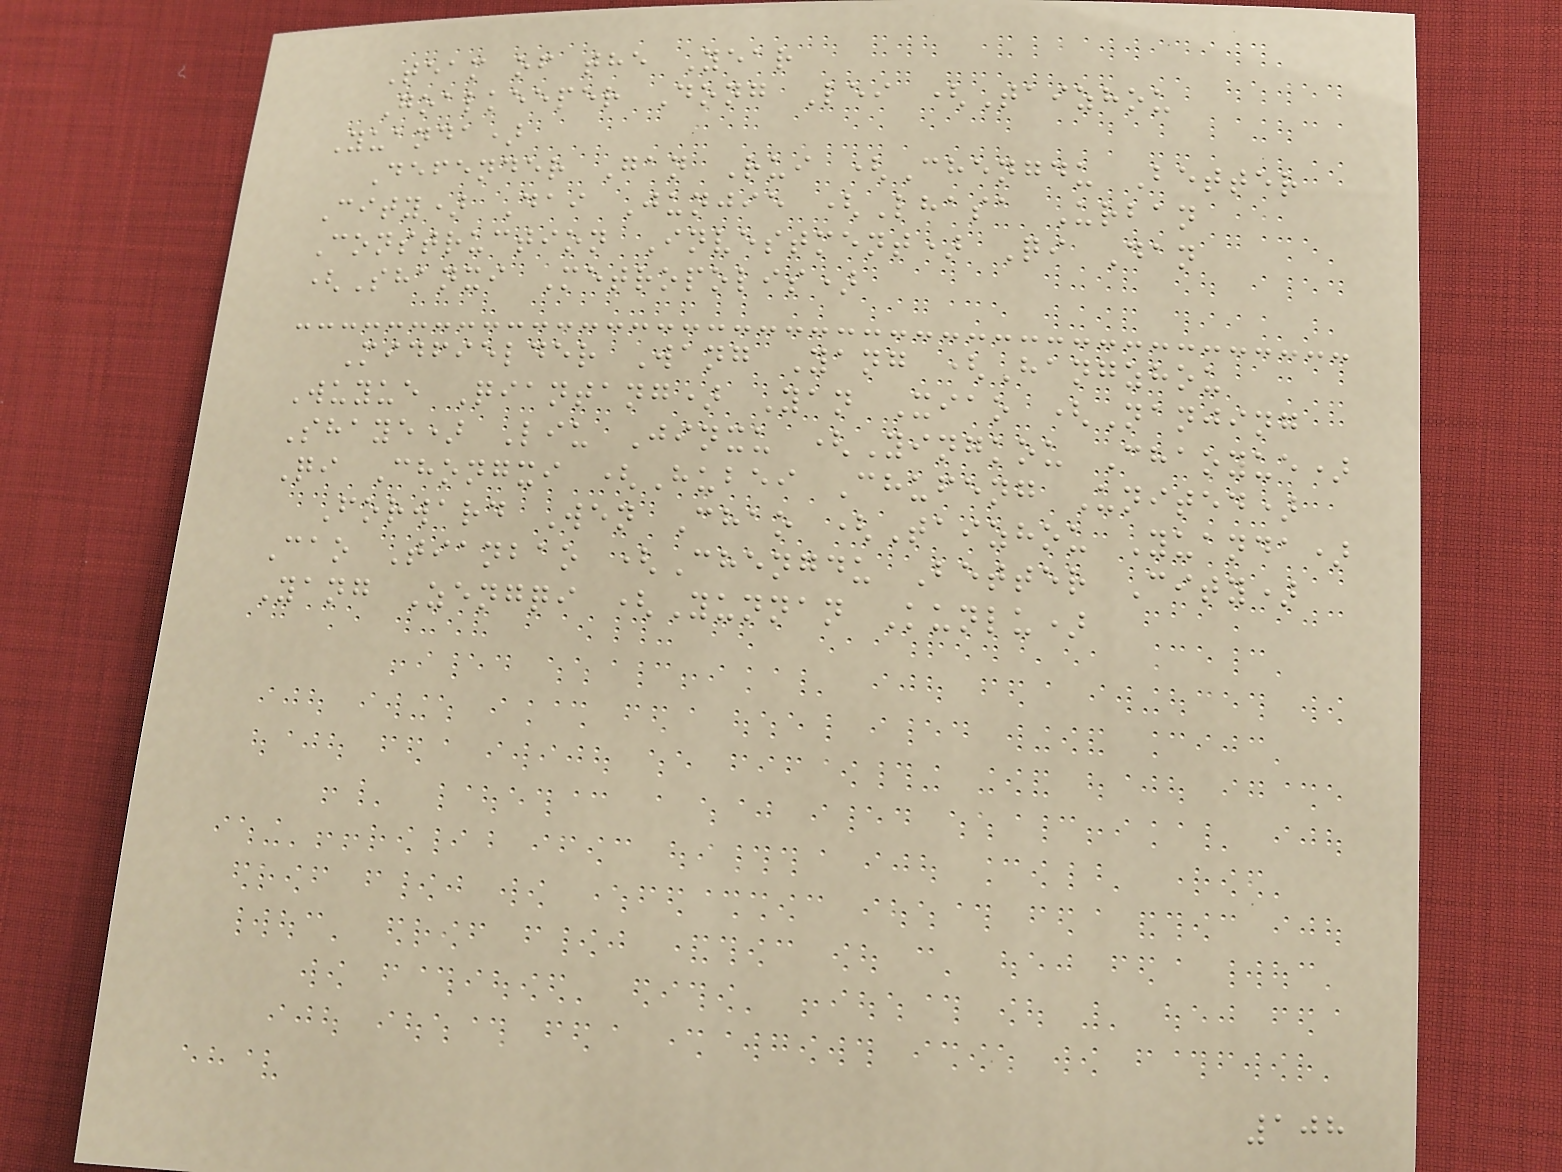Team of the Year
Goalkeeper Dong Lei (Taizhou
Yuanda)
Defender Gan Rui (Chengdu Better
City) Dai Junjie (Lhasa Urban
Construction Investment) Qi Dan
(Shanxi Metropolis)
Midfielder Wang Yang (Hangzhou
Wuyue Qiantang) Yan Xiao (Nanjing
Shaye) Liu Jinxu (Yingkou Chaoyue)
Qi Chongxi (Hubei Chufeng United)
Forward Wen Chao (Taizhou Yuanda)
Cao Tianbao (Chengdu Better City)
Yang Zengqi (Yunnan Kunlu)
108
